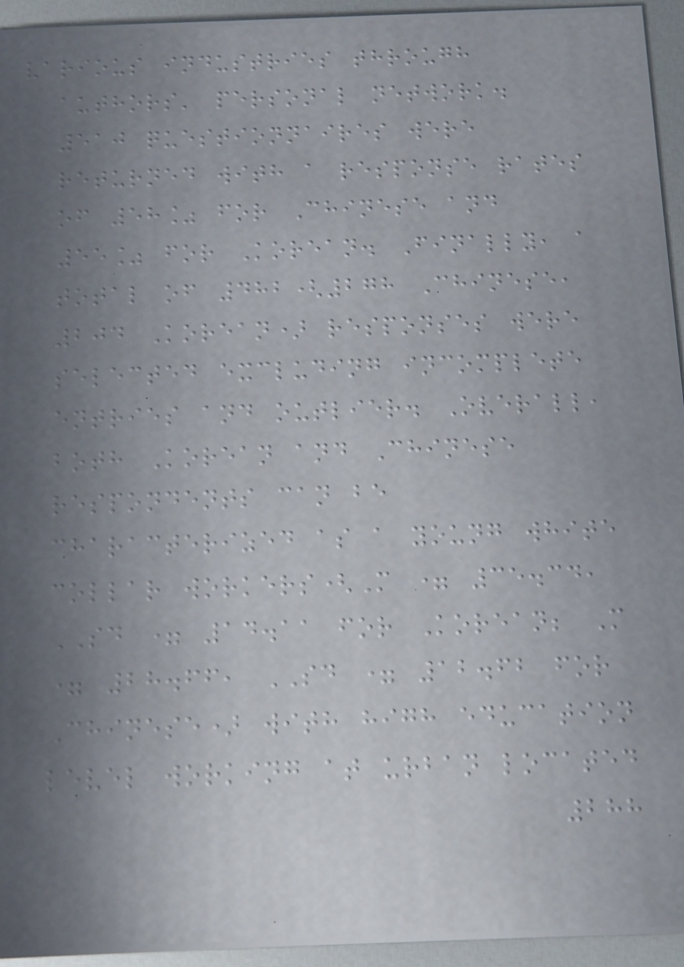various industries through
authors' personal network.
510 questionnaires were
returned with a response rates
of 58% for Chinese and
55% for Korean. Finally, a
total of 482(278 Chinese,
204 Korean) responses were
selected excluding incomplete
entries and outlier. Overall,
both Korean and Chinese
respondents can be
characterized as a young white
collar workers(M = 35.34,
SD = 14.11 for Korean; M
= 28.66, SD = 12.62 for
Chinese) with high education
level working at urban located
288
